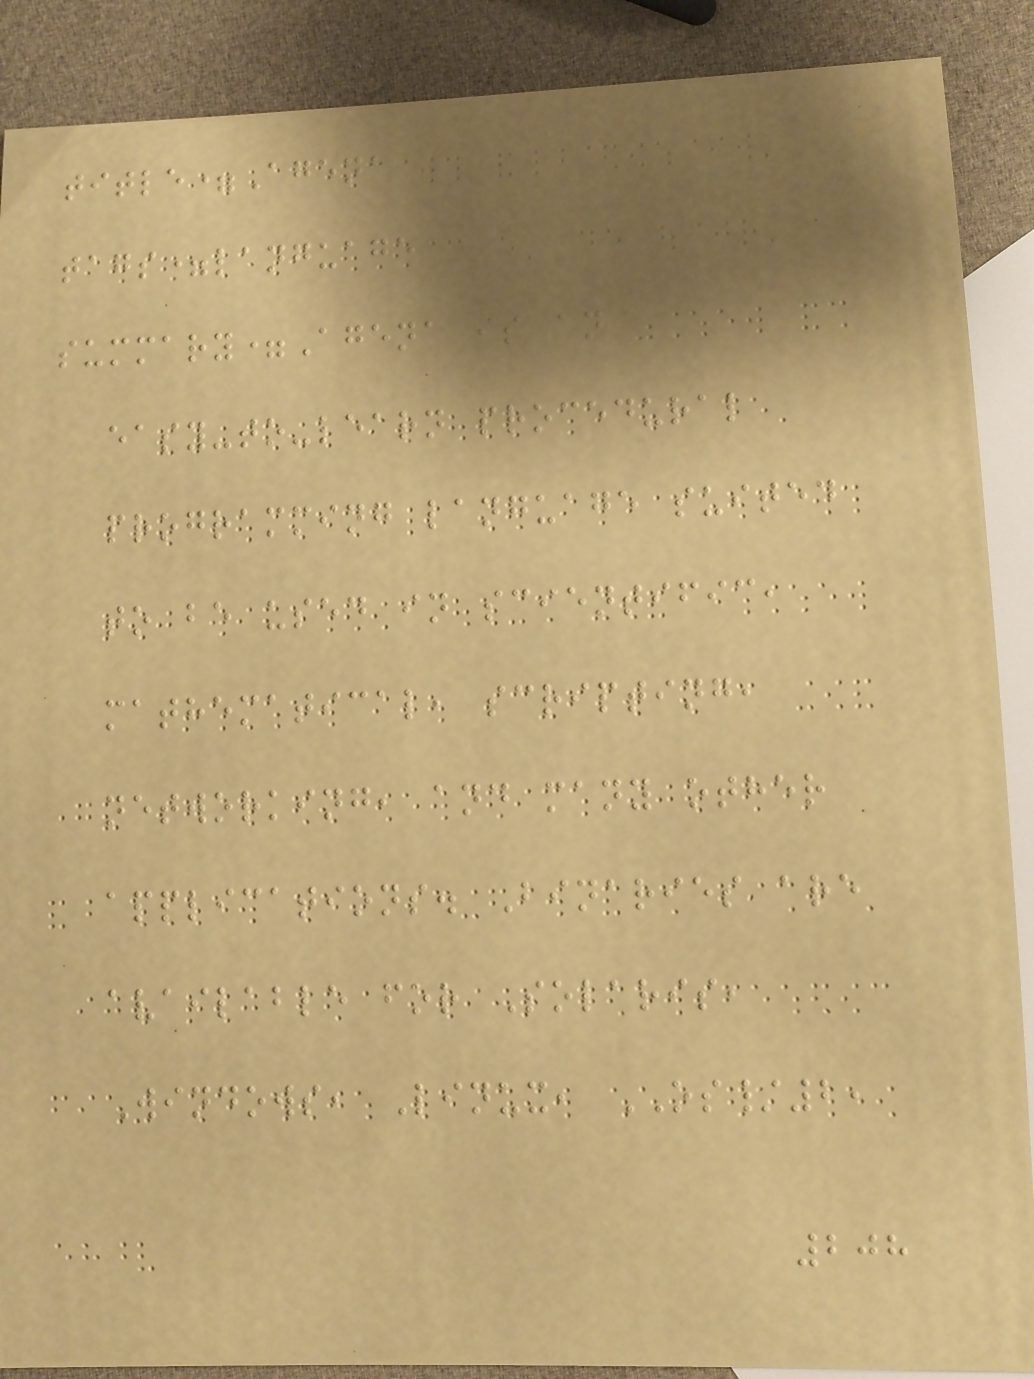title=Agena
tags=language
summary=Agena is an
easy-to-learn procedural
programming language suited
to be used in scientific,
mathematical, scripting,
networking, and many other
applications. Binaries are
available for Solaris,
Windows, Linux, OS/2,
208
